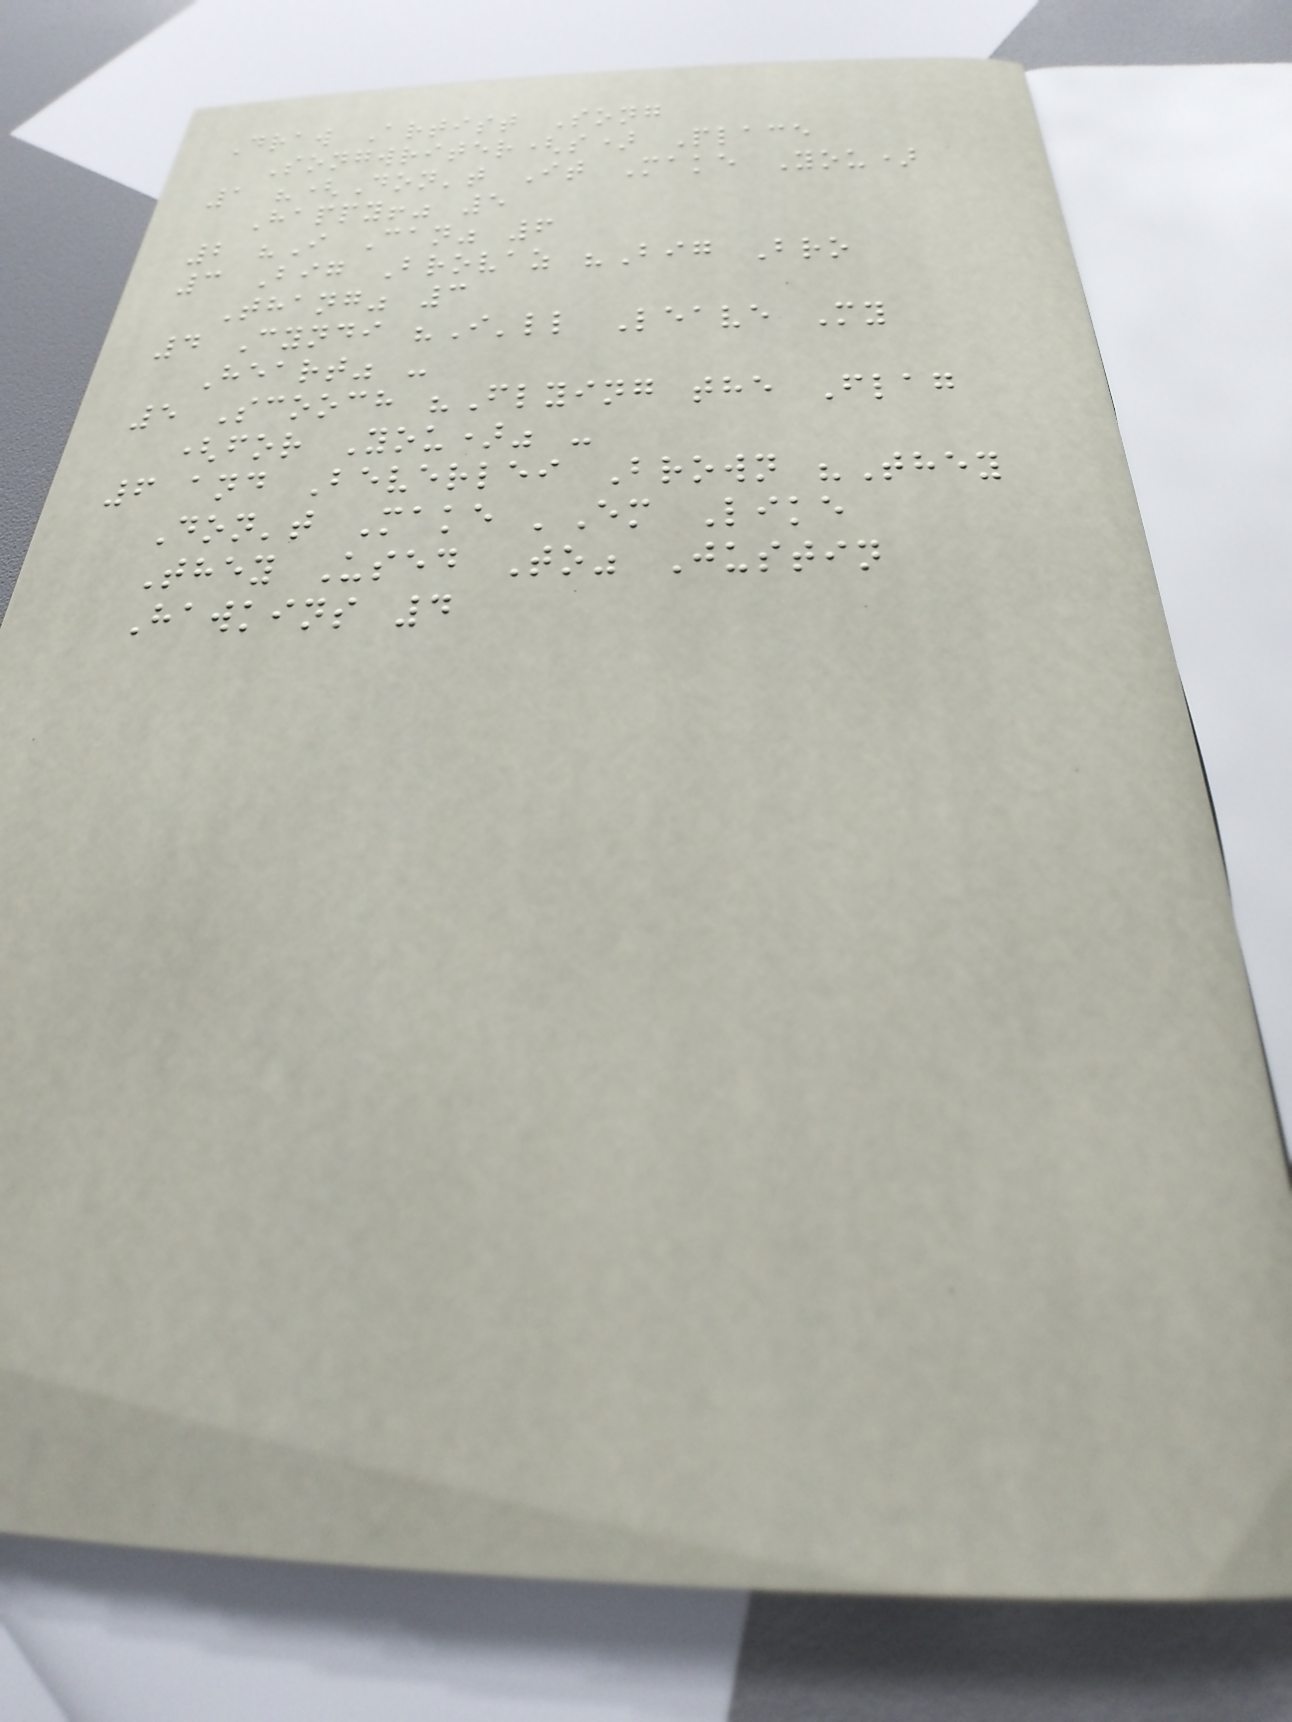Draw Artist Song
Songwriter(s) Place
1 "(Don't It Make You)
Happy!" 5
2 "I Can" 6
3 Big Brovaz "Big Bro
Thang" 3
4 Cyndi "I'll Leave My
Heart" -
5 Scooch "Flying the Flag
(for You)" -
6 and Beverlei Brown "They
Don't Make 'Em Like
They Used To" Justin
Hawkins 4
